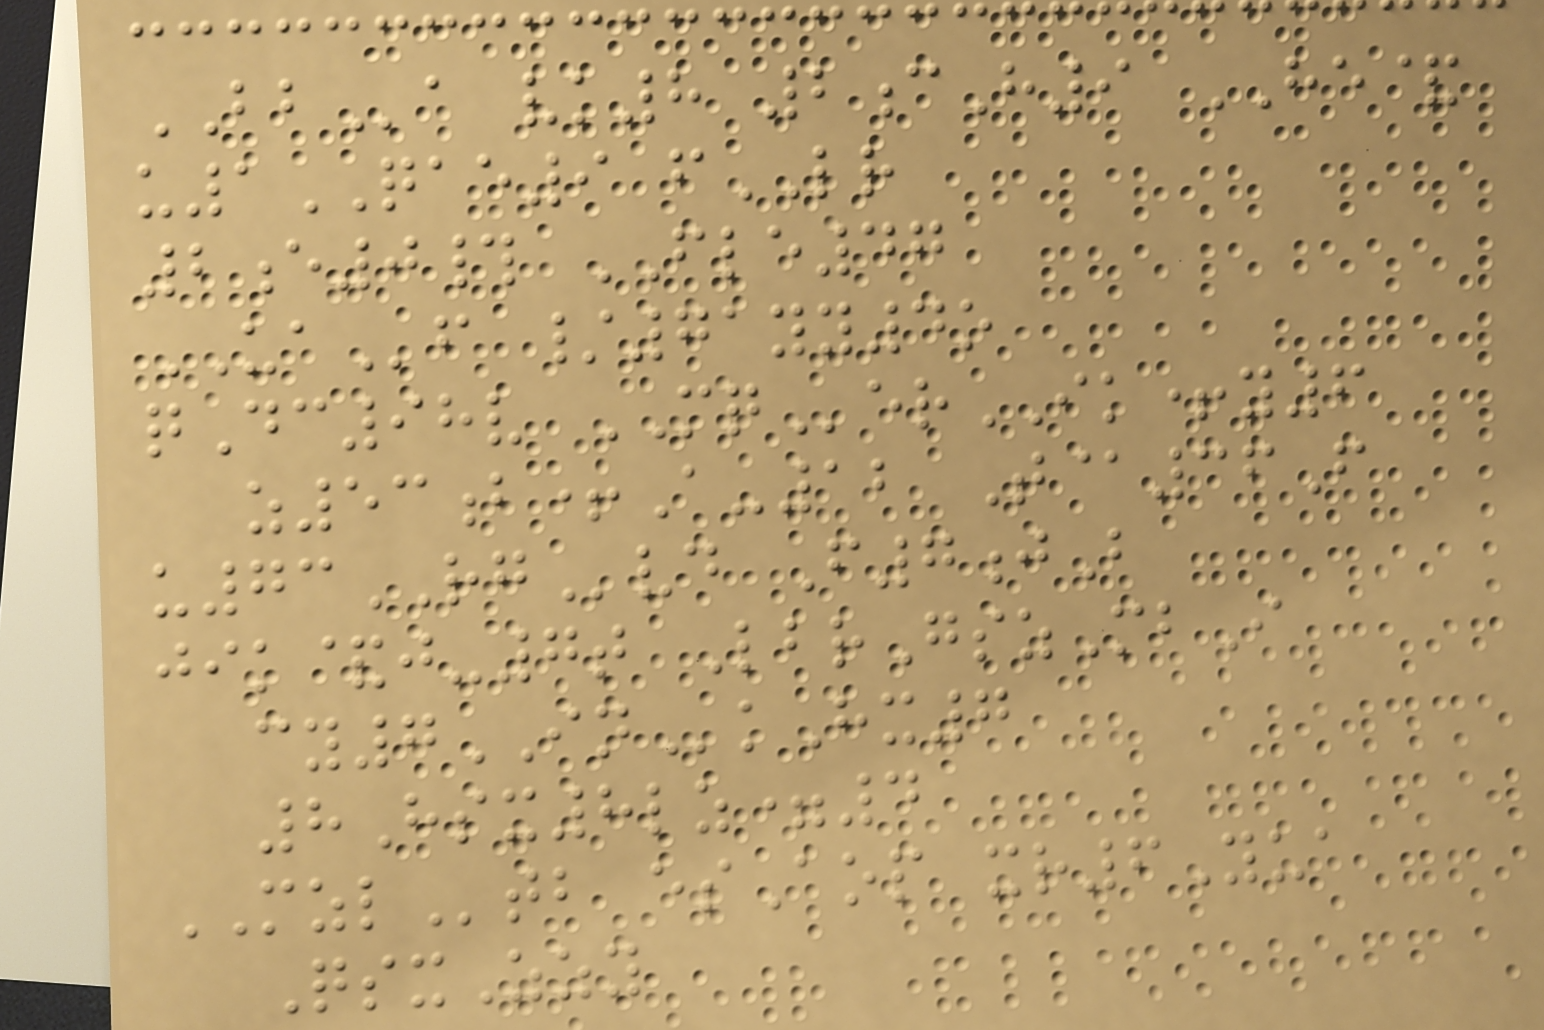BBa vk8 2cH9 HE&
u1QAE9 fLR
2e0# FLE47
UAf /71yy4o
qDc98v MQerIK+y6
z53b+A-12 T@36F
u73RGvd F7jB
jik&j-7t LbrGszMbI
cy7INkHx7
8Hsx8lz=4
MZLtb esAop xr6Yua
QsxZzy
